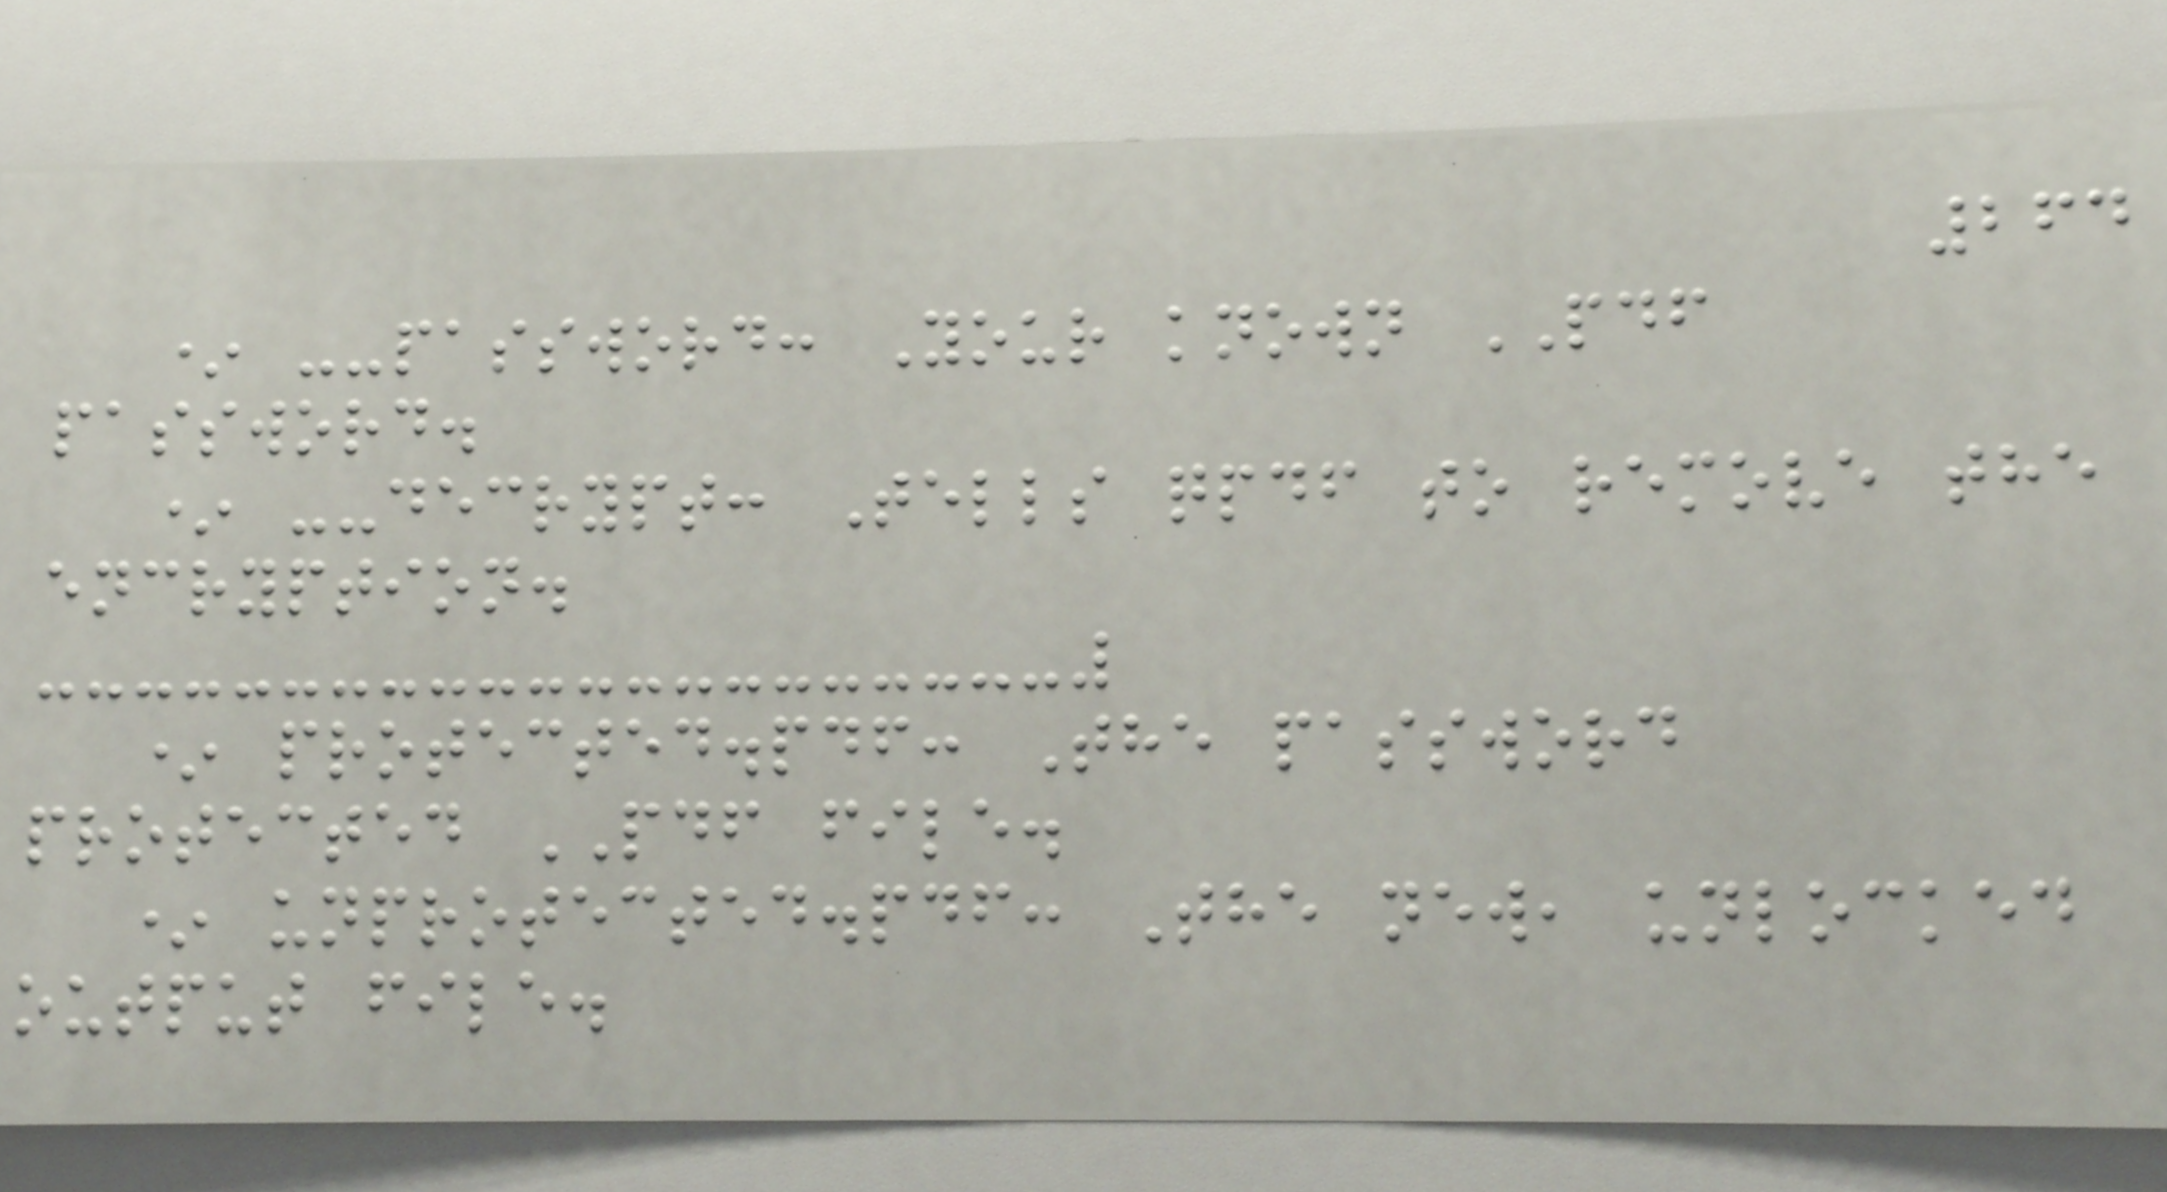264
* --password: Your known PDF
password.
* --decrypt: Tells qpdf to remove the
encryption.
* protected.pdf: The password
protected PDF file.
* unprotected.pdf: The new, unlocked
output file.
